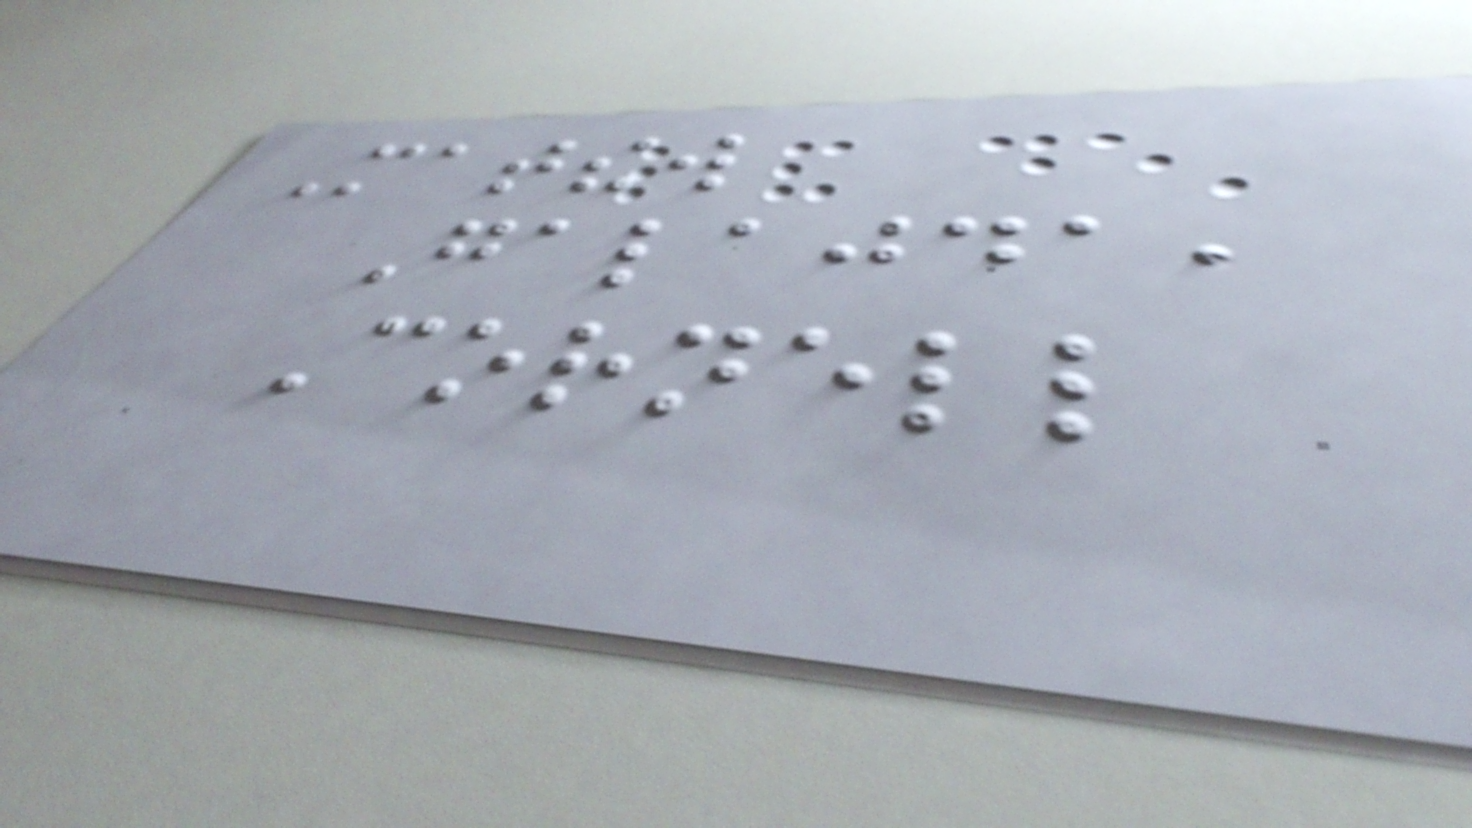Matthew
Galajda,
Cornell
